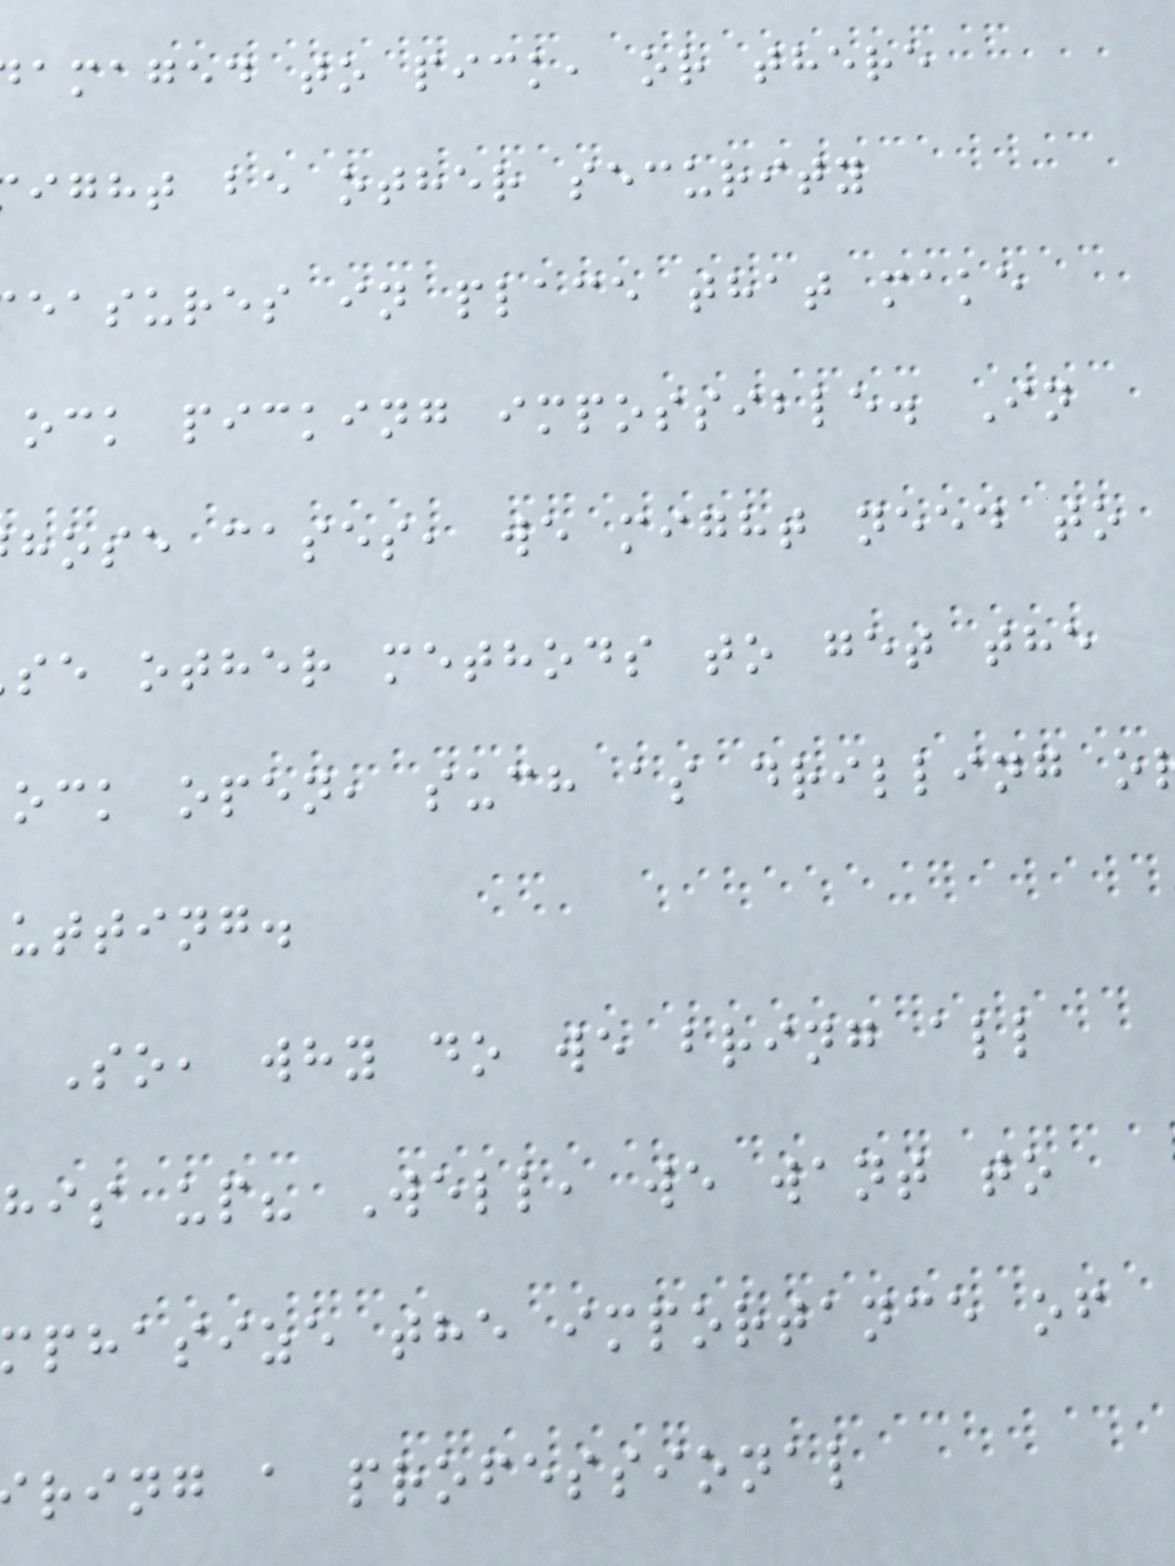amaged to pick, or there
ight be other security
easures in place that make
ock picking impossible. In
hose cases, we might need to
se other methods to get the
ock open, such as drilling o
utting.
So, why do we bring all
his up? Well, we want to
phasize the importance of
ring a professional
